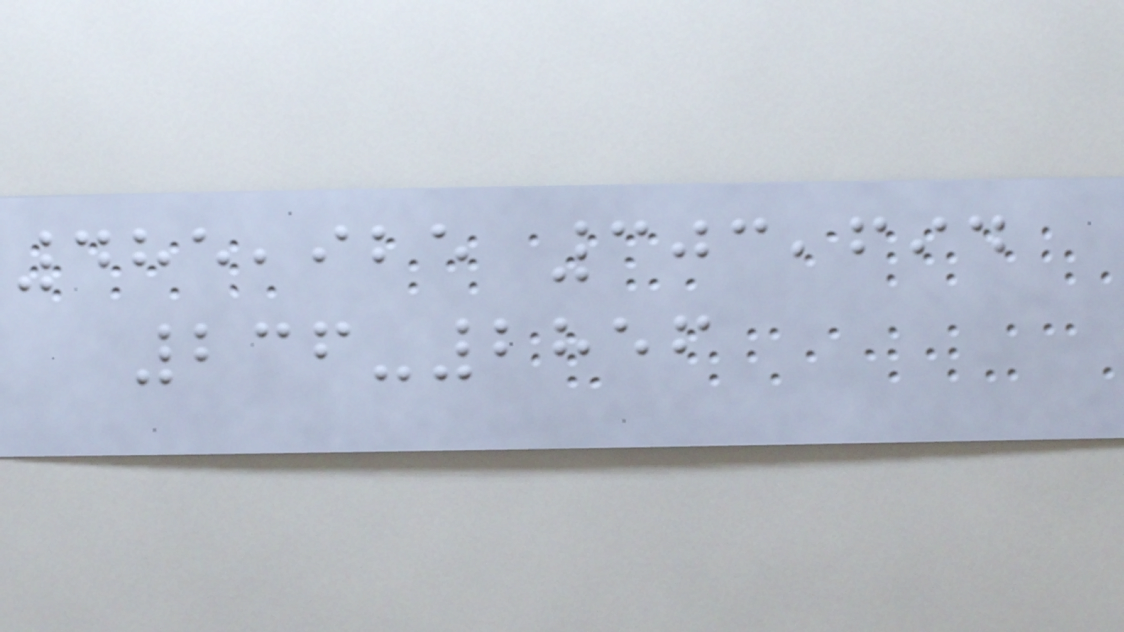485,925 303,694
236-2856
